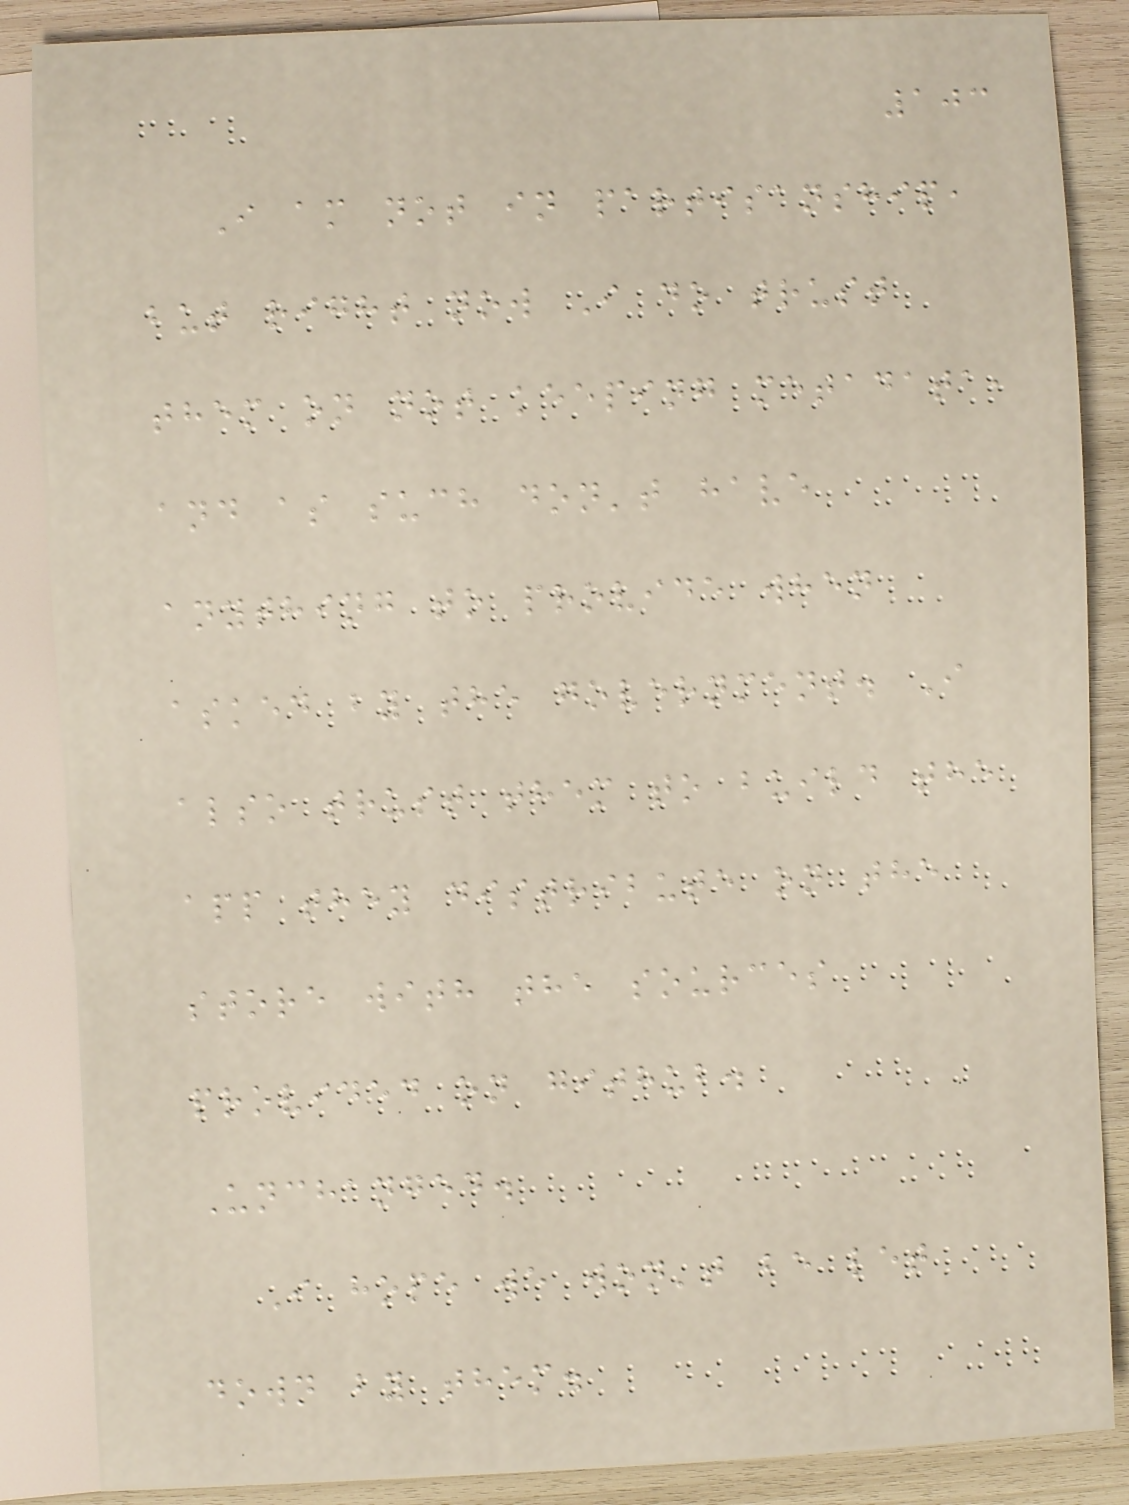103
I am not in partisanship,
but right now I do trust
them on not keeping metadata,
and as such don't have
anything to provide when
asked by the government. I
also trust them to build the
app they distribute on the
store with the sources
provided on github.
Unchanged.
I hope we won't be let
down by them.
